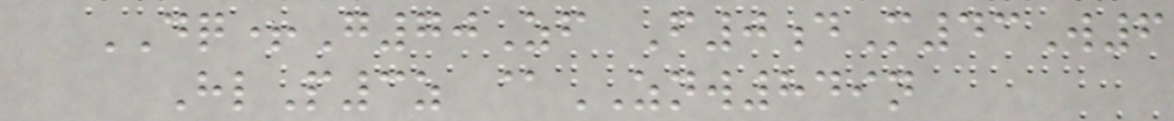DQ+G70Zf F0dM43W6
HlP3z @ZNW849n
